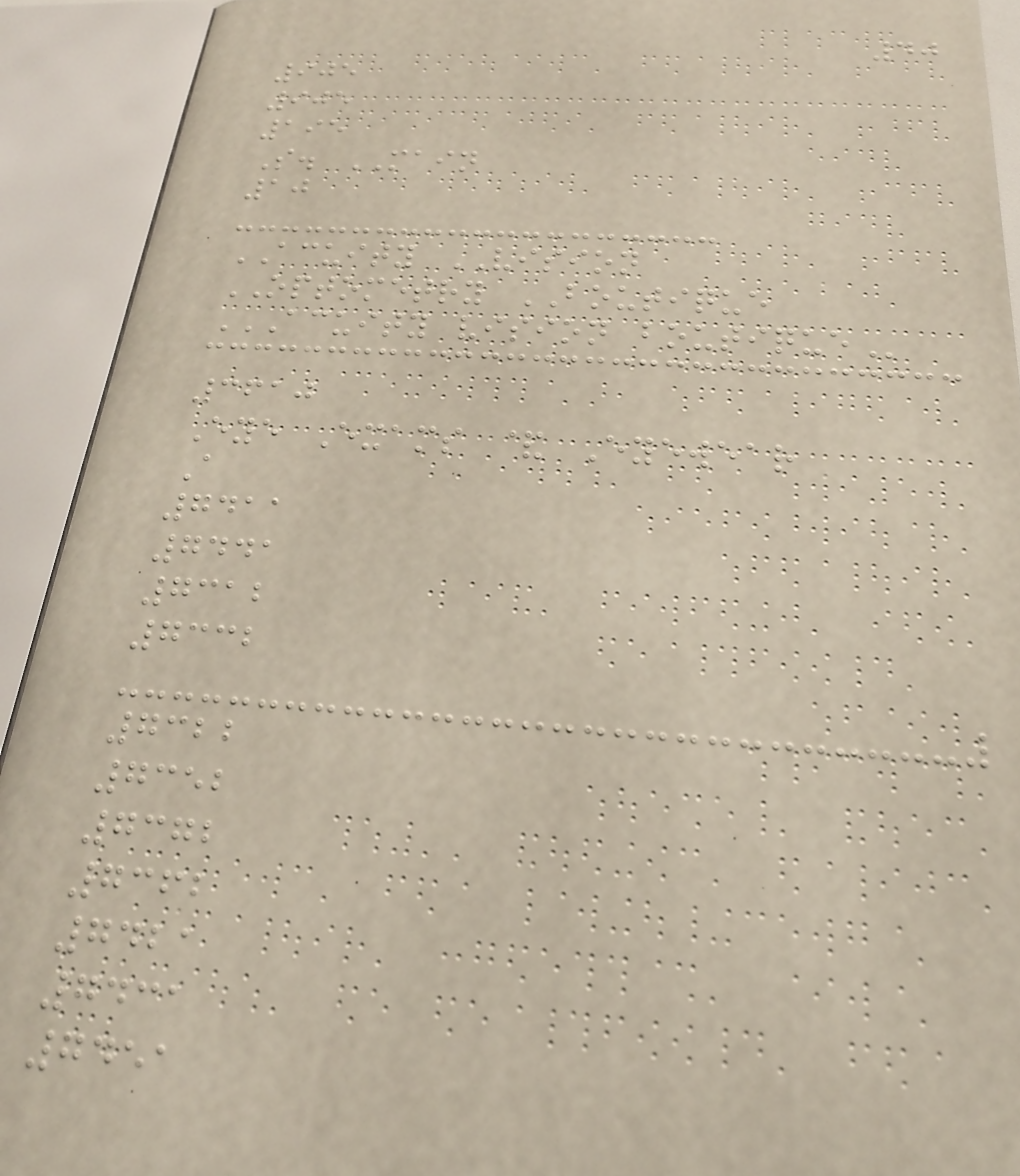40
905
905
195
S. MAIN
10
ACUITY VISION
OPTOMETRY BOUTIQUE
ACUITY VISION BOUTIQUE
3610
Eye Exams & Eyewear
A
7411
7441
7312
7332
7322
7352
7372
7362
7421
7431
7451
